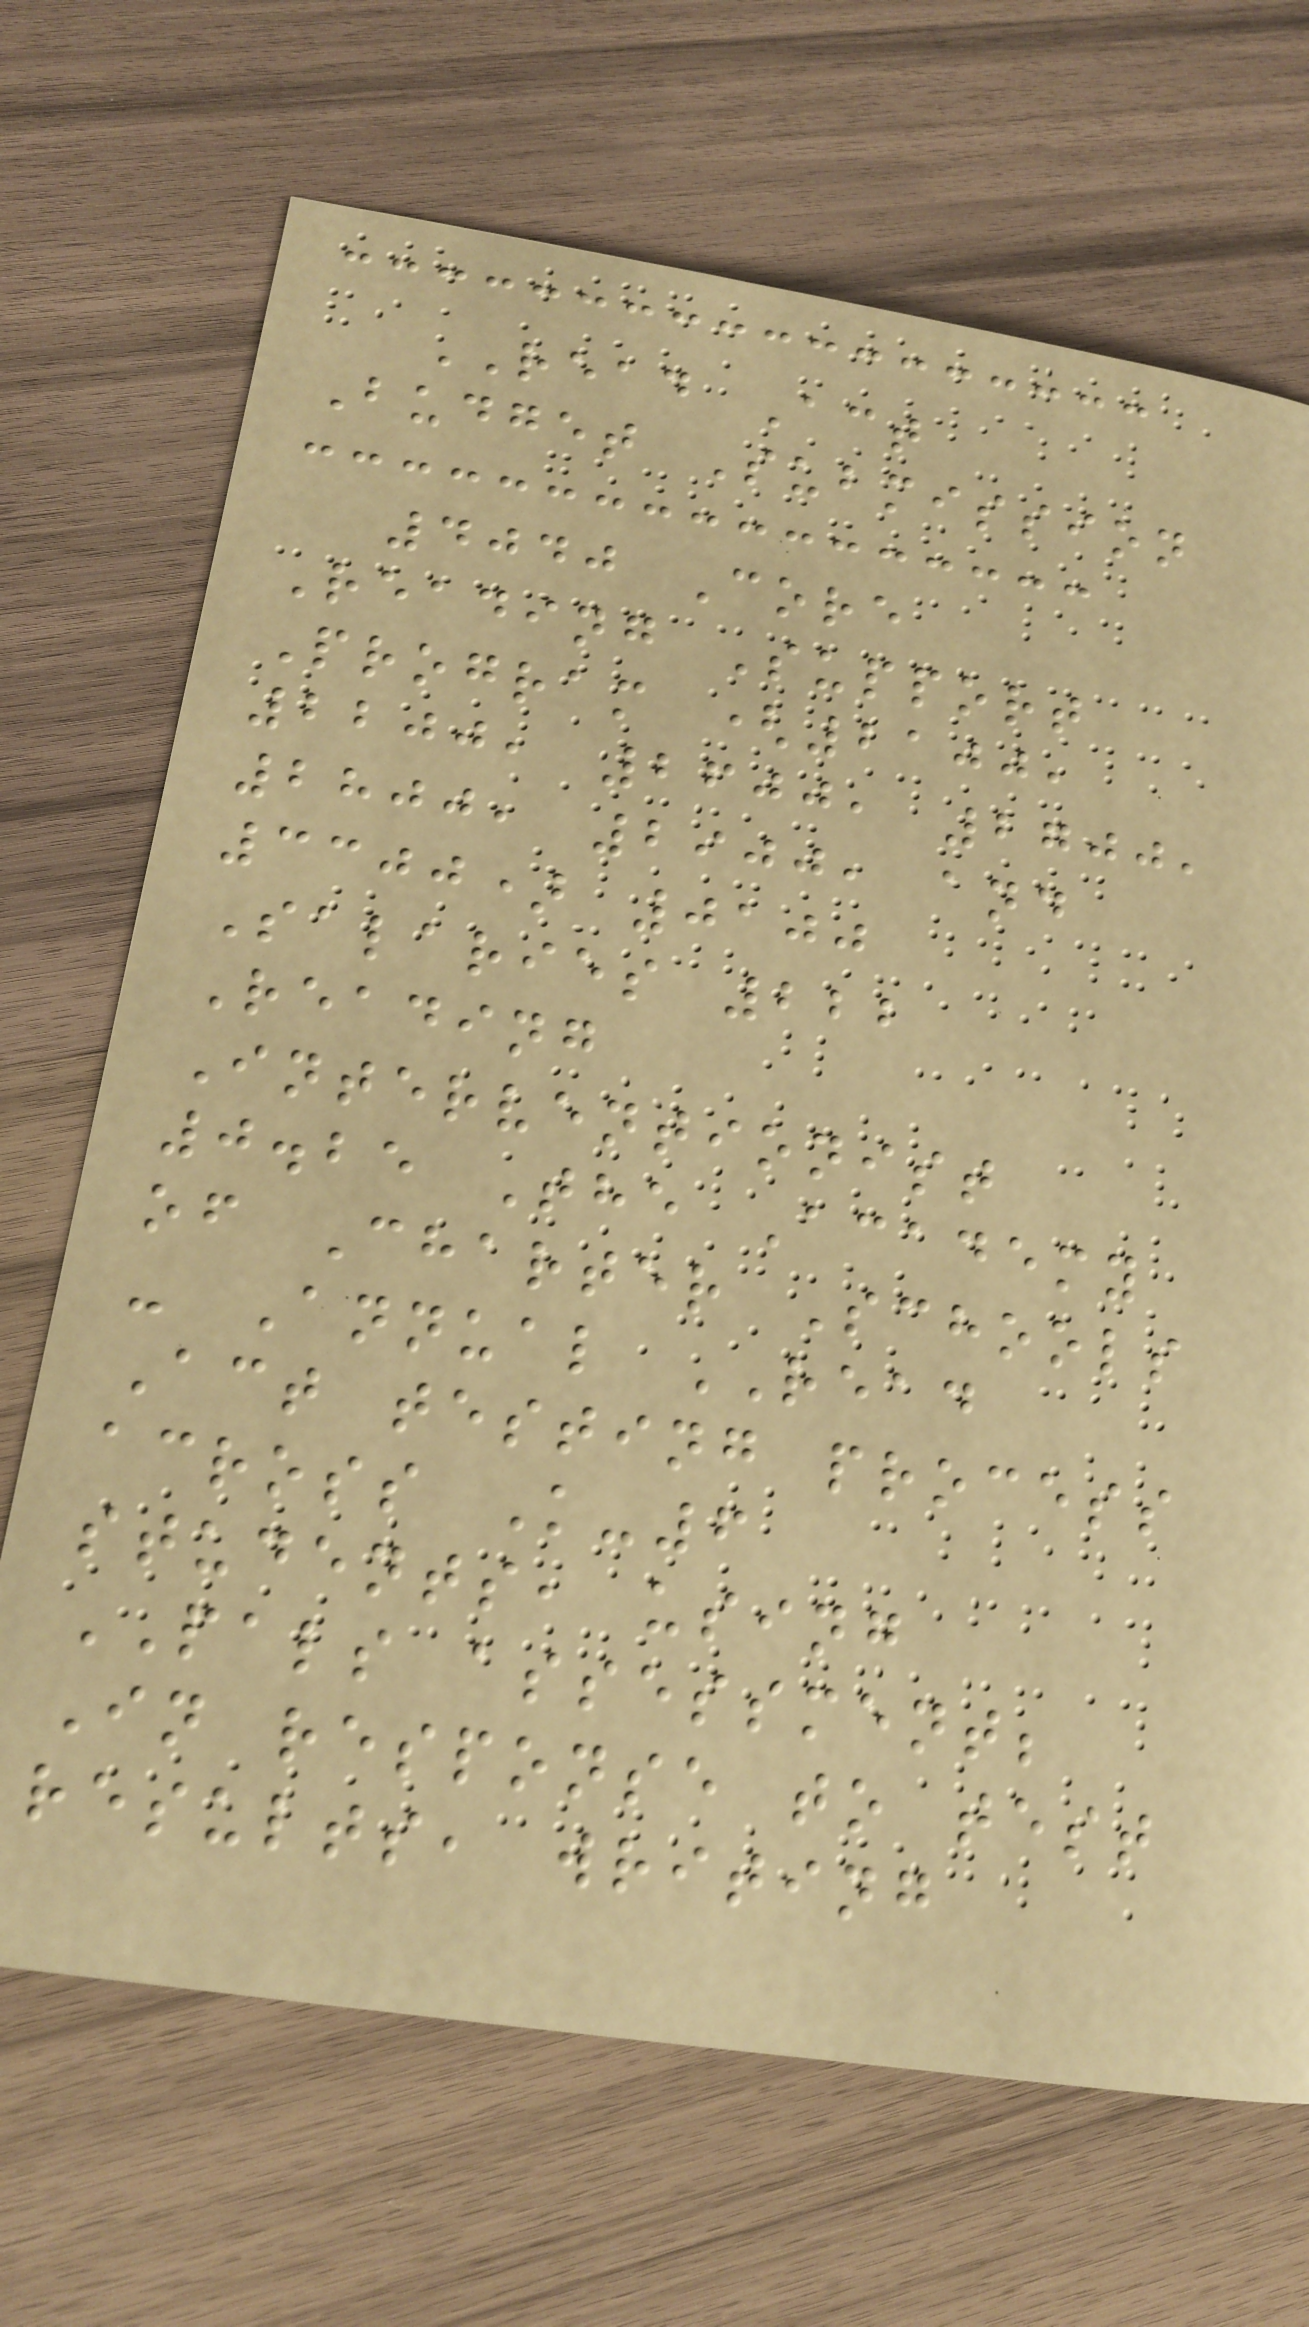READ Act
Budget Submission
4040 Core
Reading Support
Program (2100,
2200, 2600, 2700,
2800, 2900, and
3300) 0100
Salaries 222
Reading
Interventionist
0.25 The Academy
of Charter Schools
- Annual READ
Act testing process
across K-6
students, using
PALS assessment;
In response to test
results, writing
